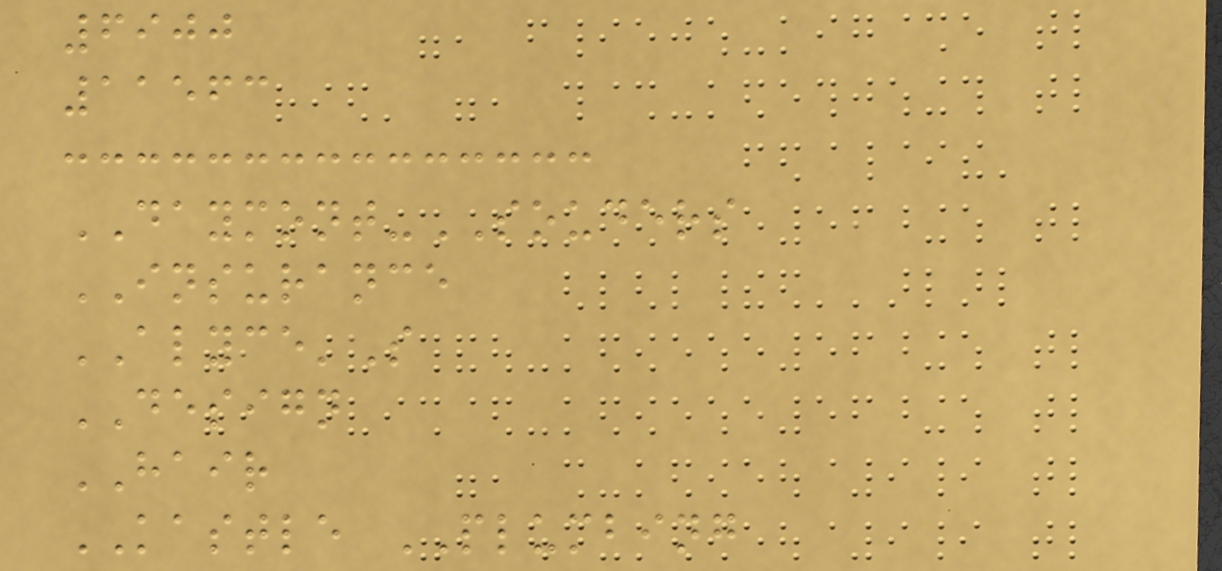6900
11563
DAYMONT-SOUDERS
INSURANCE
ALYCE'S
DESIGN
HAIR
KASTLE PLUMBING
